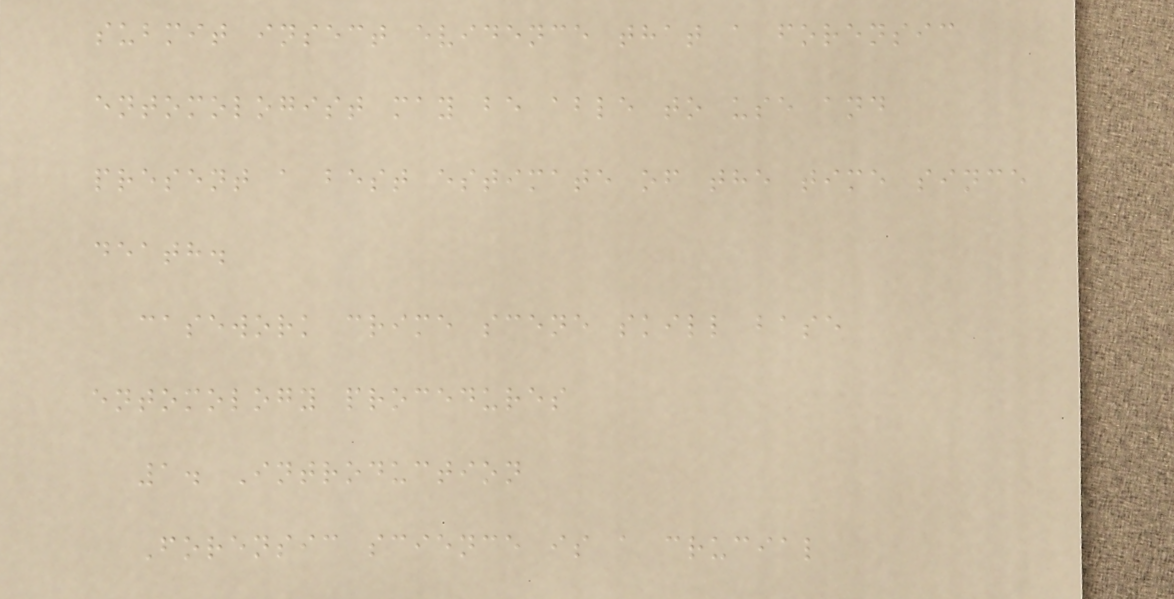submit insect evidence that a forensic
entomologist may be able to use and
present a best estimate of the time since
death.
casework crime scene skill base
entomology procedures
1. Introduction
Forensic science is a crucial
